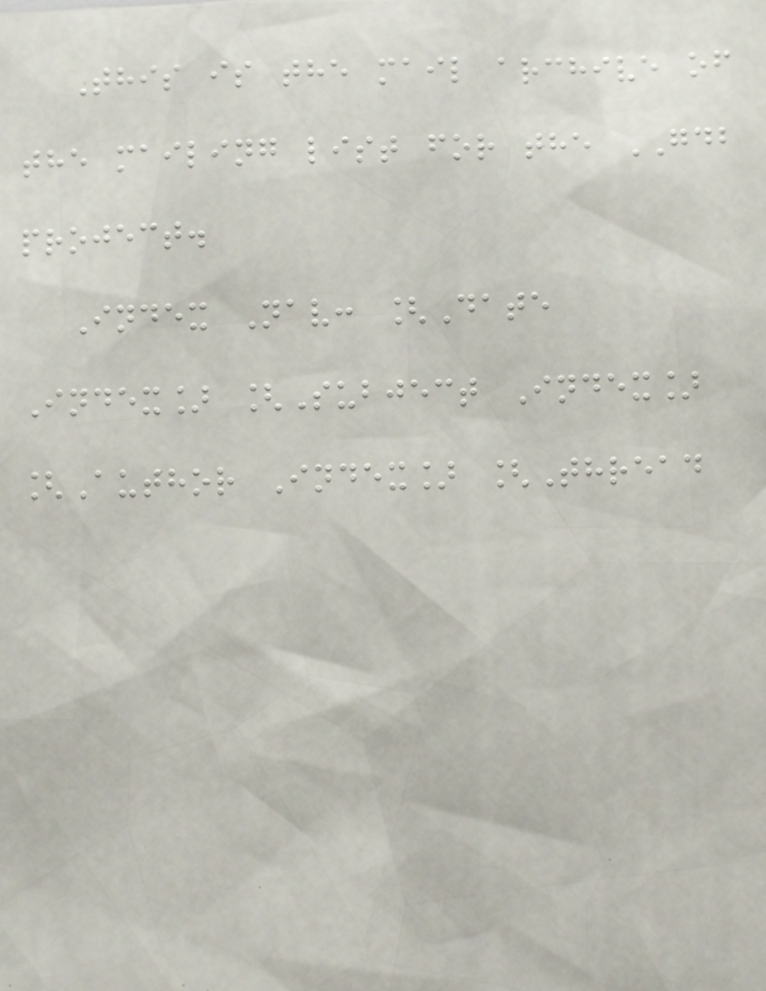This is the mail archive of
the mailing list for the GDB
project.
Index Nav: [Date
Index] [Subject Index]
[Author Index] [Thread
